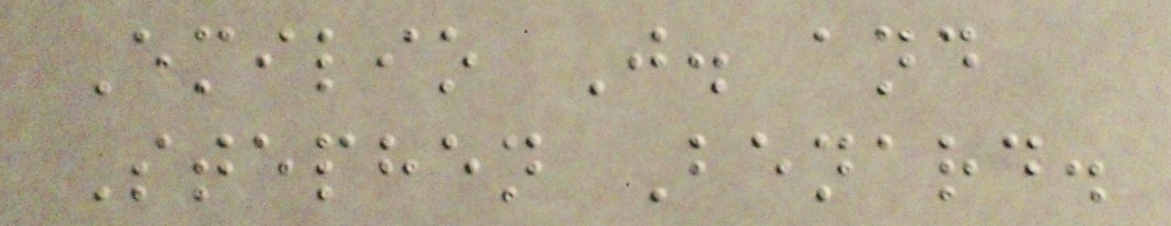Emilio J. and
Stephen Benard.
